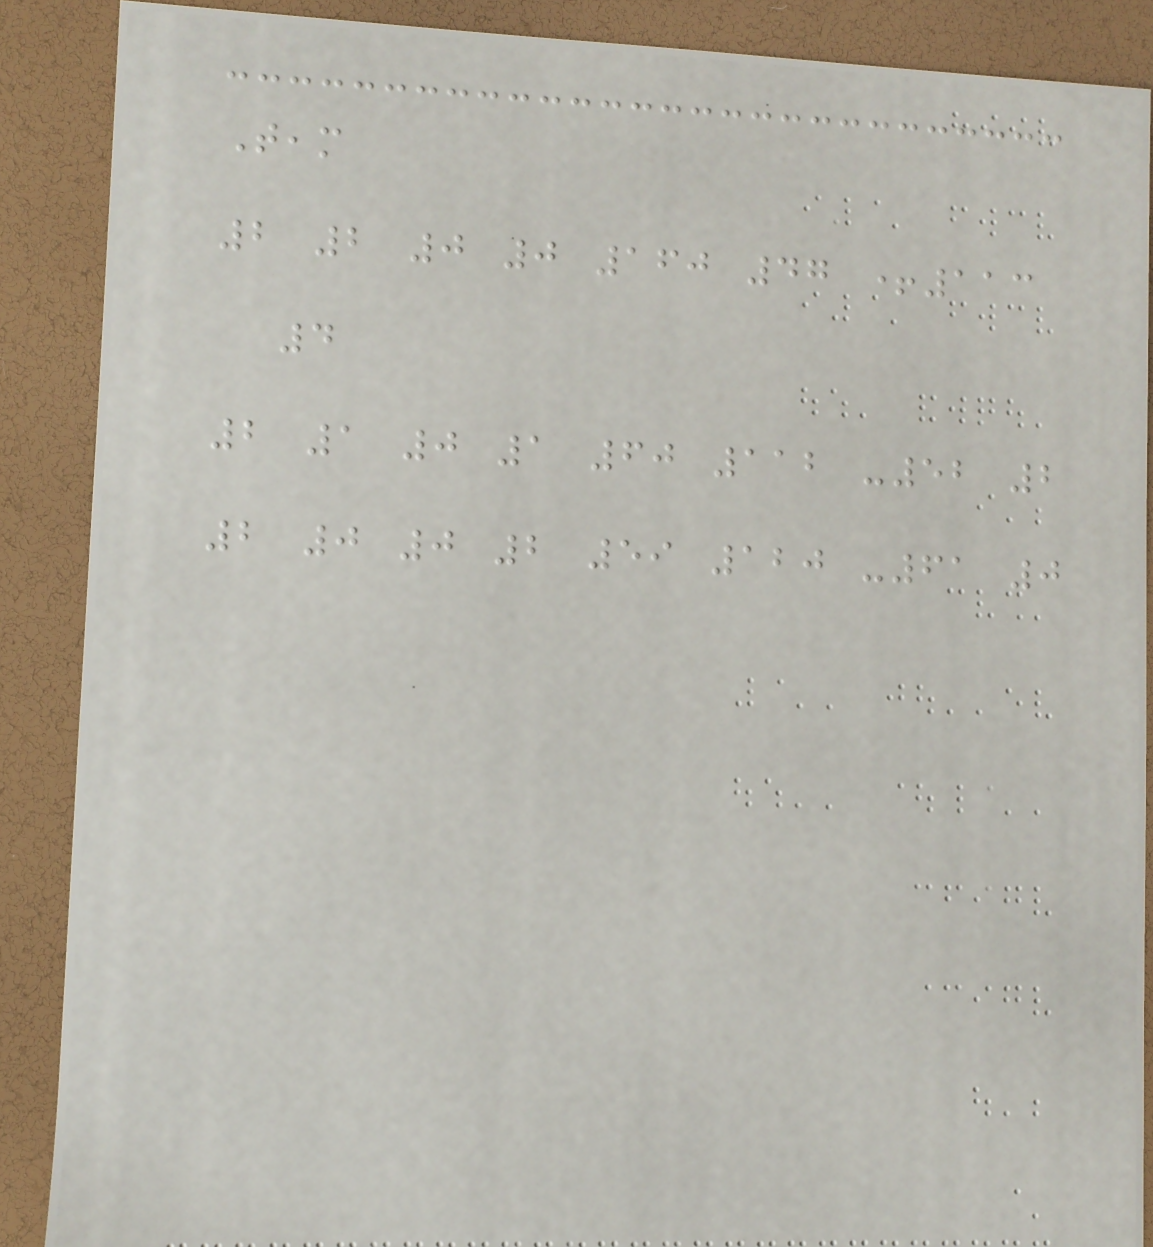Team
2 2 0 0 160 47 +113
4
2 1 0 1 60 112 -52 2
2 0 0 2 59 120 -61 0
